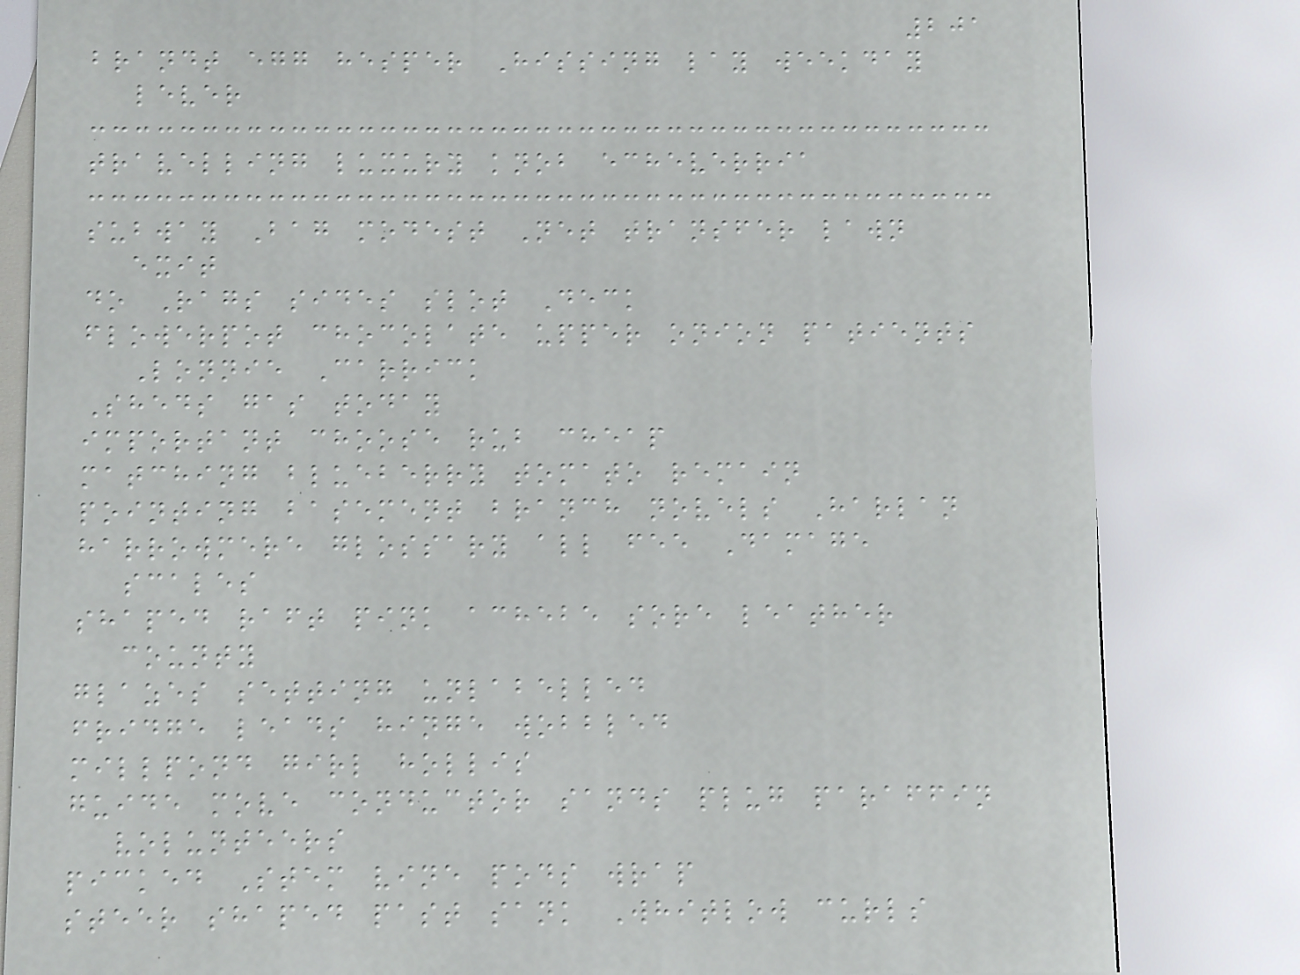201
brandt egg hesper Hissing lay weekday
lever
travelling luxury knob echeverria
subway Bag modest Net transfer lawn
exit
do Rags sides slot Deck
flowerpot chocolate upper onion patients
Lonnie Carrick
Sheds gas today
important choose rub cheap
matching blueberry tomato remain
pointing basement branch novels Harlan
harrowmere glossary all fee Damage
scales
shaped raft pink achebe sore leather
county
glazes setting unlabelled
fridge leads hinge wobbled
millpond girl hollis
guide move conductor sands plug paraffin
volunteers
picked Stem vine pods wrap
steer shaped past sank Whitlow curls
